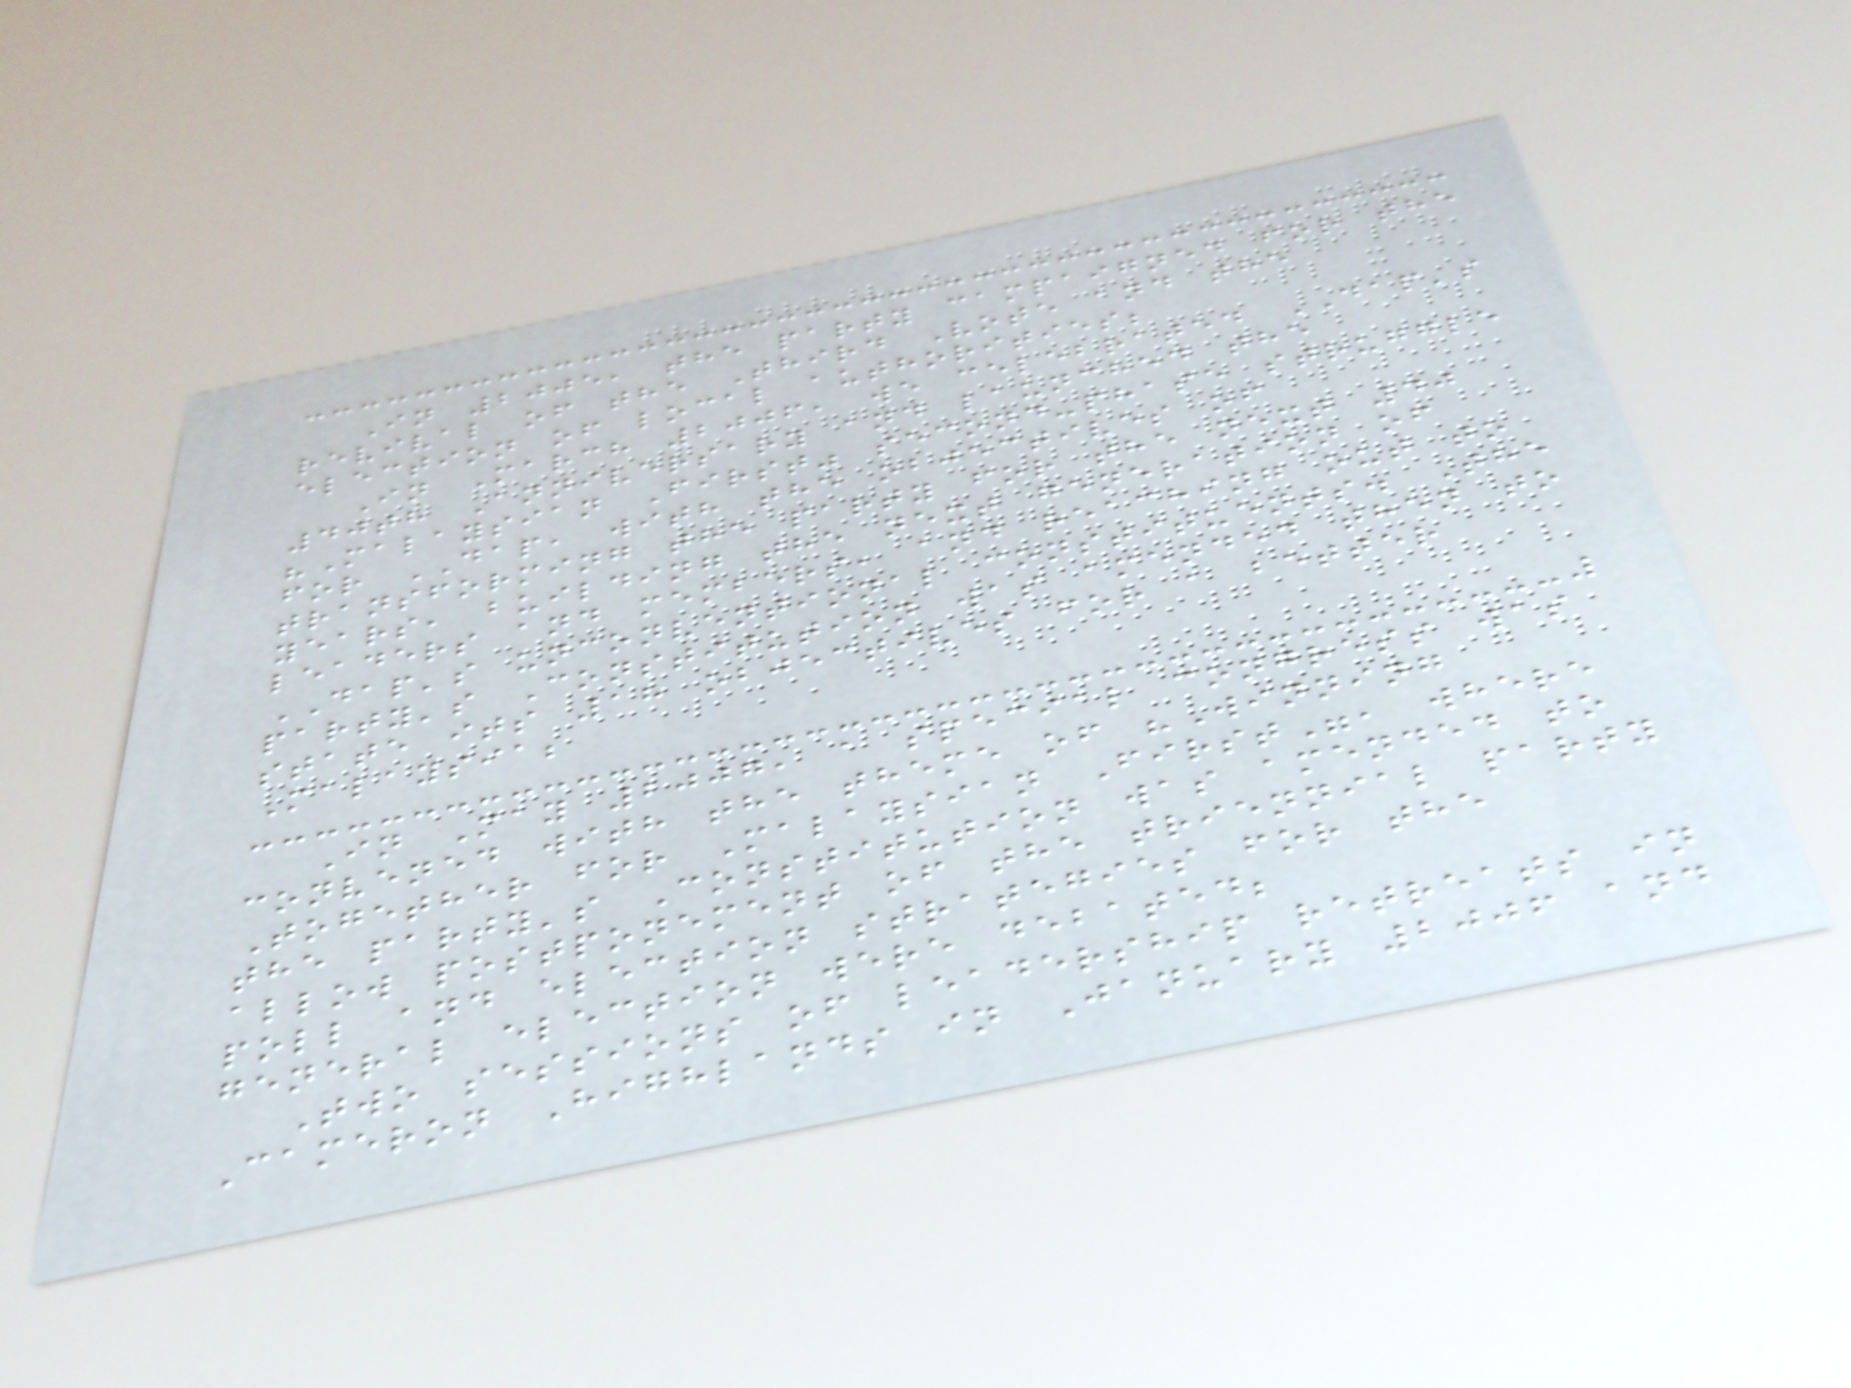In 2005, the party campaigned for the
revival of the Third Vote and the
election of local authorities;
In March 2006, we celebrated DAP's
40th Anniversary and launched the
"Malaysian First" second-phase struggle
for DAP, with the objectives of
transforming the party for the next 40
years, building the next generation of
leaders and members, and reaching out to
DAP's unconventional constituents. The
party's Constitution was amended then to
state its 18 objectives for a better
Malaysia;
In May 2007, a special congress was
convened with the theme of "Winning
Together for Malaysian First", where
the party's Constitution was amended to
allow postponement of the triennial party
poll and election strategies for the
general election were debated;
Two sessions of leadership retreats in
Cameron Highlands in January 2006 and
